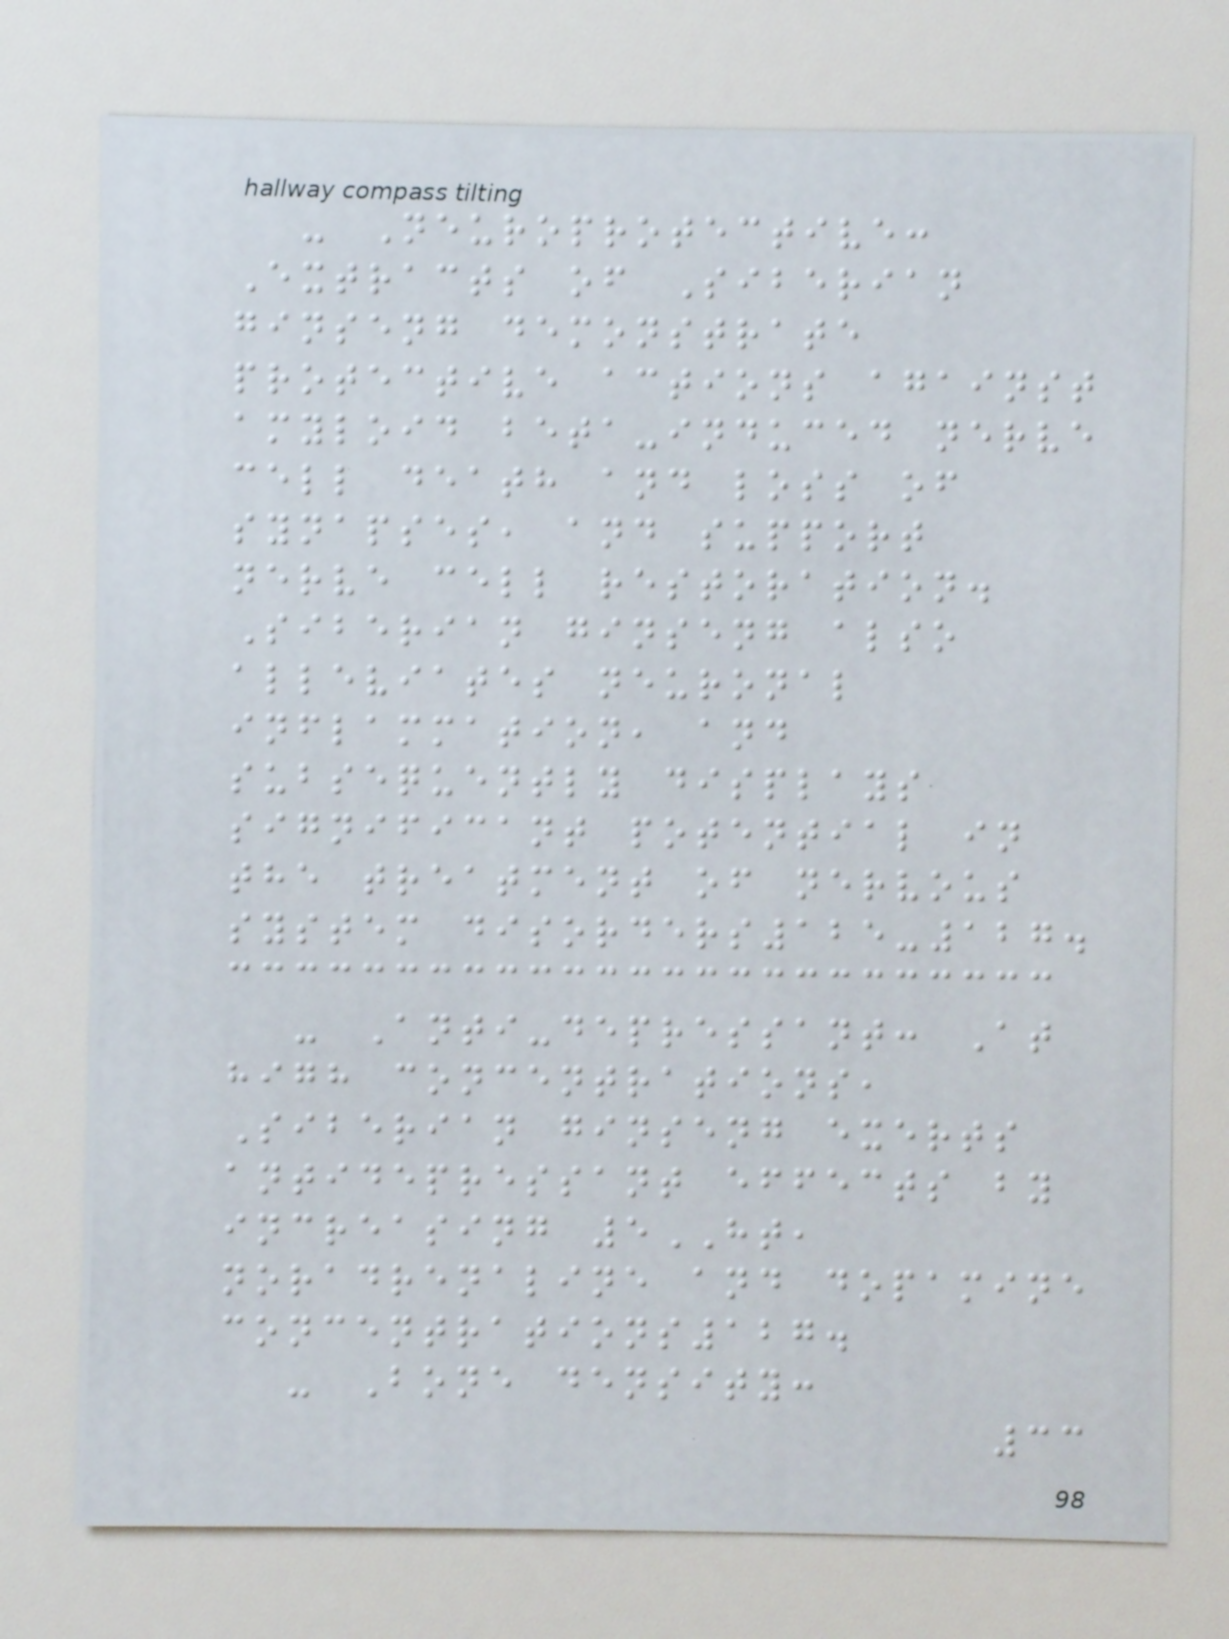- Neuroprotective:
Extracts of Siberian
ginseng demonstrate
protective actions against
amyloid beta-induced nerve
cell death and loss of
synapses, and support
nerve cell restoration.
Siberian ginseng also
alleviates neuronal
inflammation, and
subsequently displays
significant potential in
the treatment of nervous
system disorders125-127.
- Anti-depressant: At
high concentrations,
Siberian ginseng exerts
antidepressant effects by
increasing 5HT,
noradrenaline and dopamine
concentrations127.
- Bone density:
33
